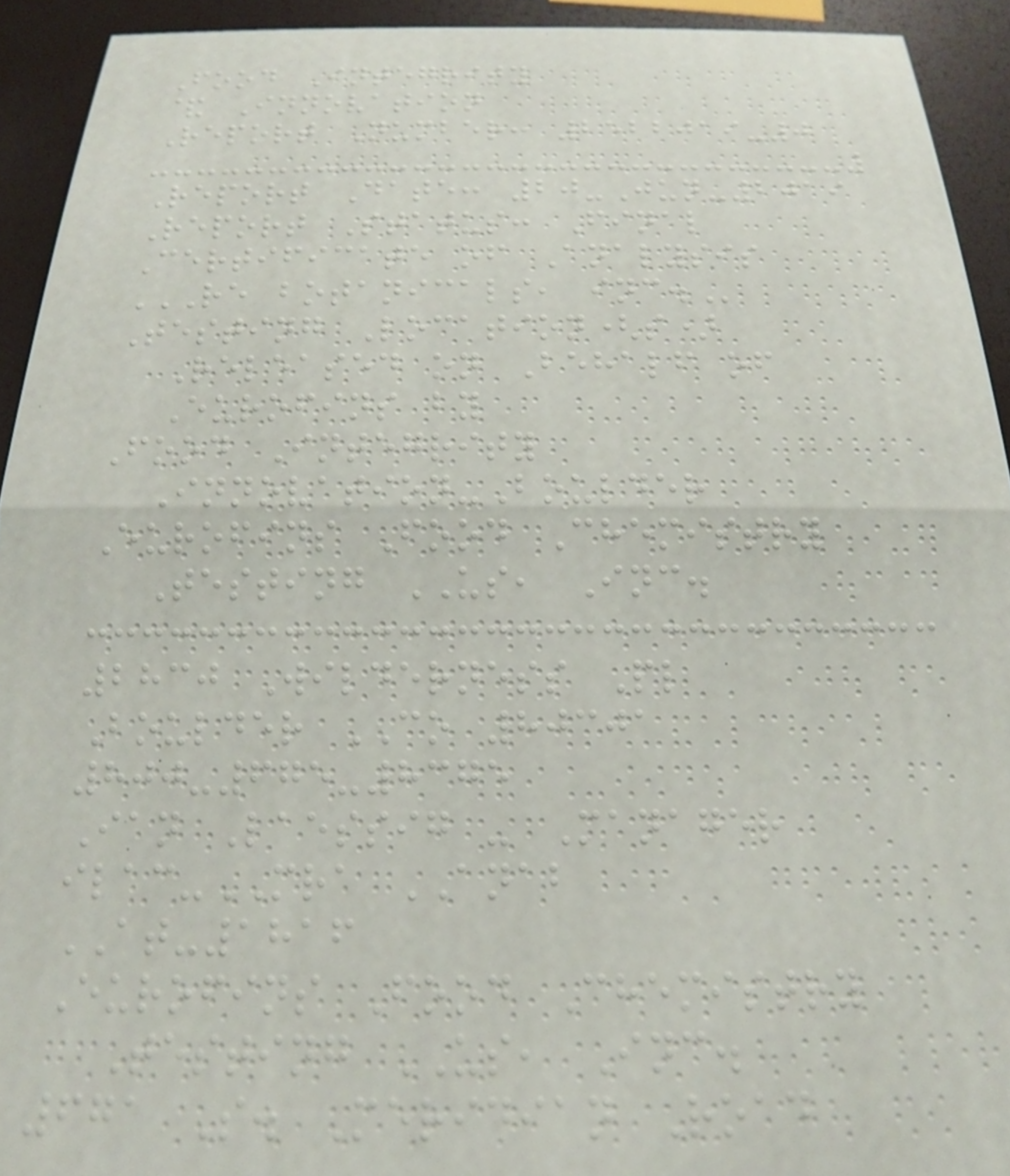Food Integrity
& Innovation
Report Number: 2522019-0
Report Date: 20-Jun-2019
Report Status: Final
Certificate of Analysis
RE BOTANICALS, INC.
Testing Location(s)
Released on Behalf of
Eurofins by
Food Integrity
Innovation-Boulder
Eurofins Food Chemistry
Testing US, Inc.
2830 Wilderness Pl
Boulder CO 80301
800-675-8375
Ian Laessig - Manager
ilac-MRA ANAB
AT-1816
Eurofins Food Chemistry
Testing US, Inc.
671 S. Meridian Road
